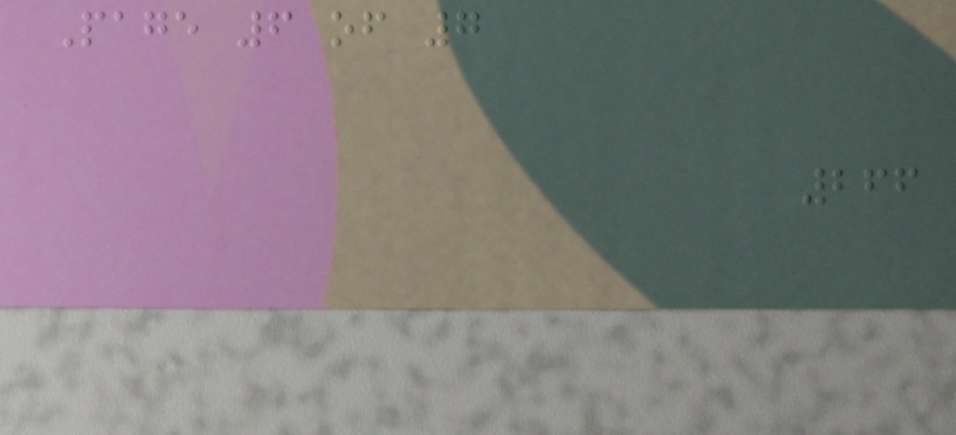Page 6 of 7
266
